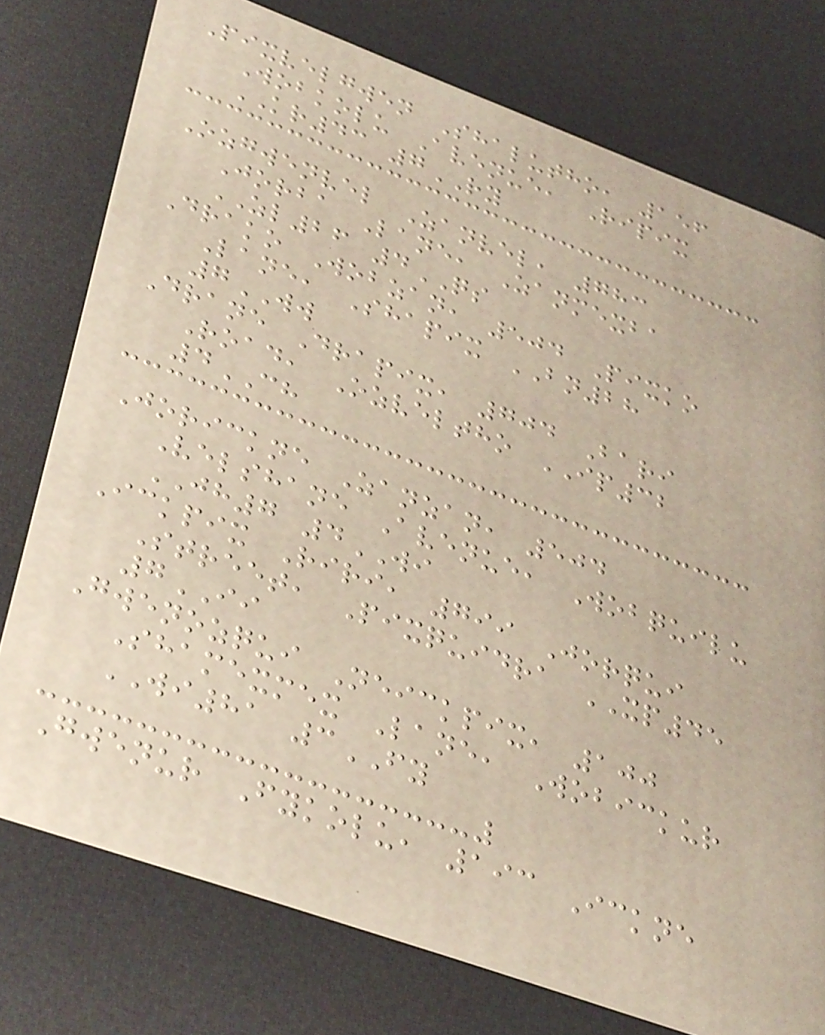Pixvelgwen Shalutho, 156
Wobkolu Avenue, Ripix
KR43 7RY
Ozgwenvel Zanvel, 783
Jorba Lane, Zanmexba
ZL26 4QS
Drako Wobzan, 504 Pixko
Lane, Shapix BN28
7WW
Drane Drapix, 704 Bari
Road, Ozveltho IP32
4CH
Jorickne Zanzan, 504
Velshane Avenue, Wobquilu
JH7 4WI
Ickpix Riri, 799 Jorqui
Street, Pixquidra XP45
7II
Gwenozqui Neickpix, 100
Shamexmex Lane, Wobickur
WI81 3FY
Gwenur Fykolu, 193 Ickne
